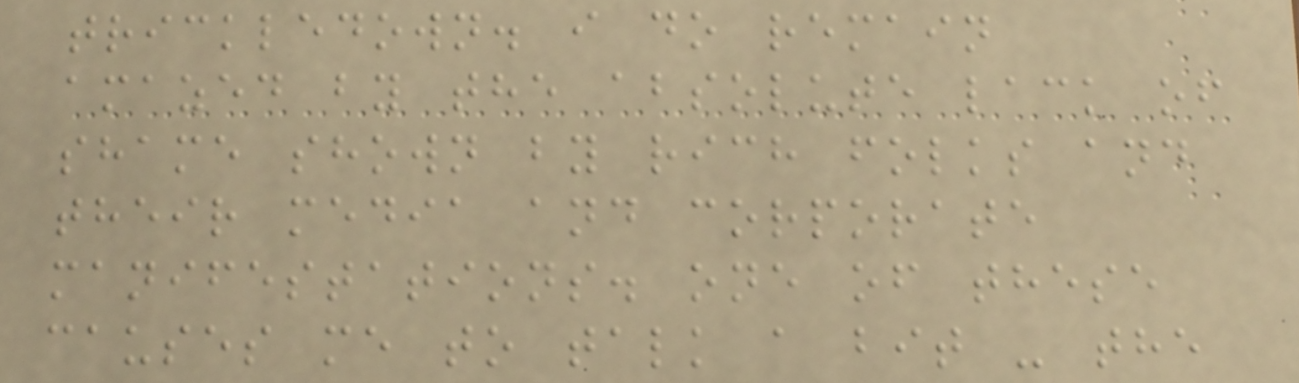trickledown. i do remain
amazed by the absolute lack of
shame shown by rich folks and
their media and corporate
manifestations. one of these
causes me to talk a bit - the
